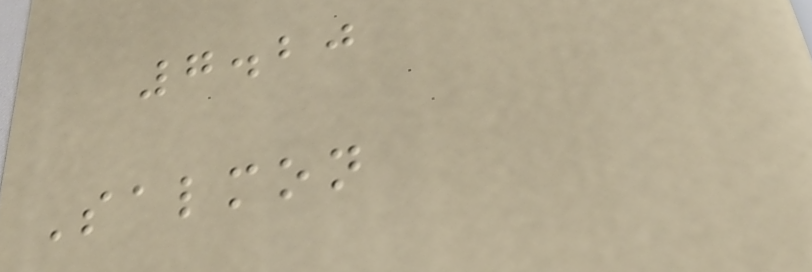7.20
Salmon
